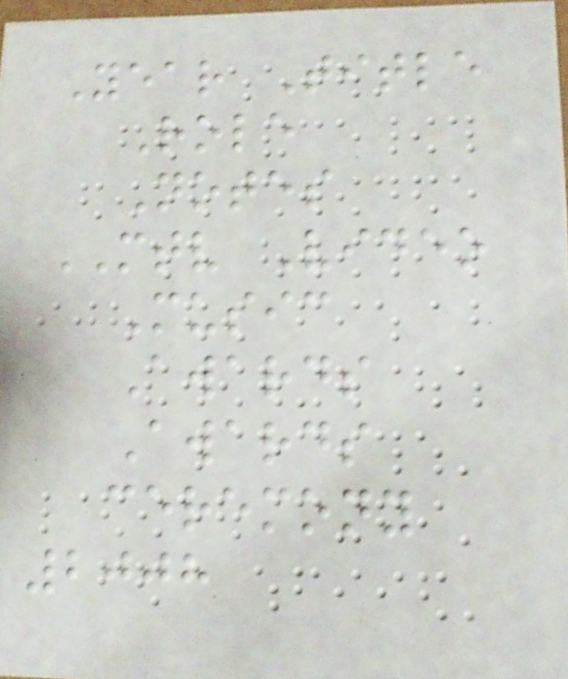Year Title
Role
Notes
MTV Video
Music
Awards
Awards
ceremony
2008
